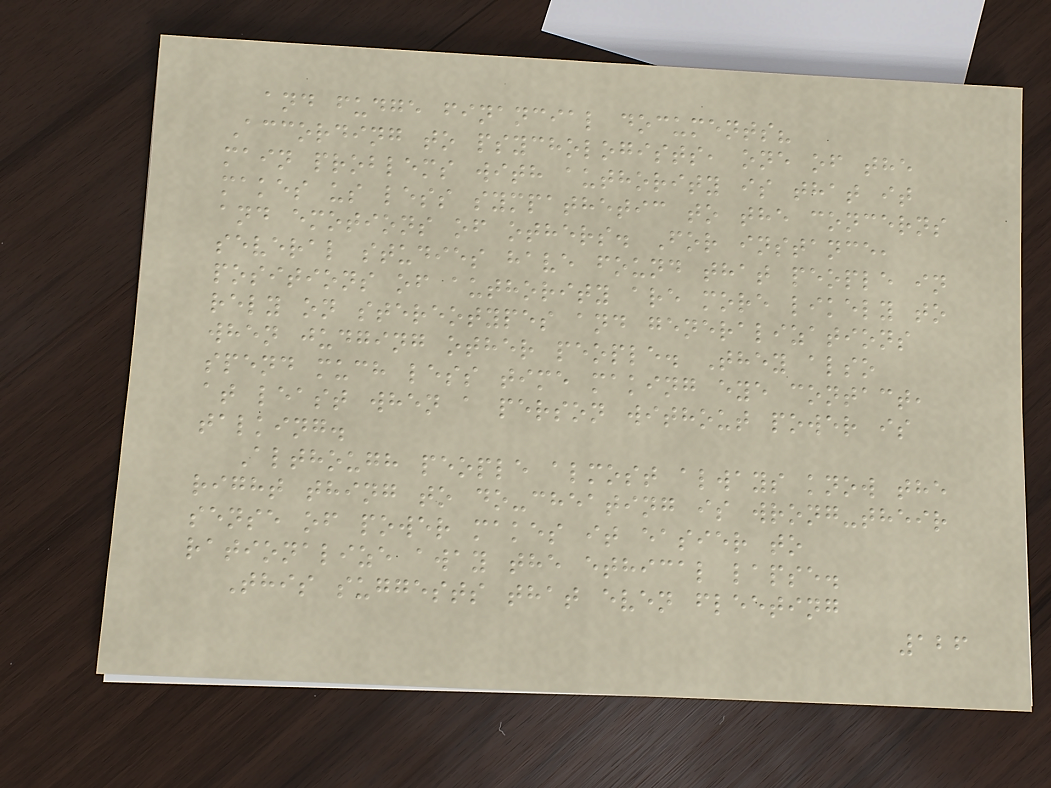and fudge financial documents?
According to psychologists, one of the
main problems with authority is that it
makes us less sympathetic to the concerns
and emotions of others. For instance,
several studies have found that people in
positions of authority are more likely to
rely on stereotypes and generalizations
when judging other people. They also
spend much less time making eye contact,
at least when a person without power is
talking.
Although people almost always know the
right thing to do-cheating is wrong-their
sense of power makes it easier to
rationalize away the ethical lapse.
This suggests that even fleeting
126
